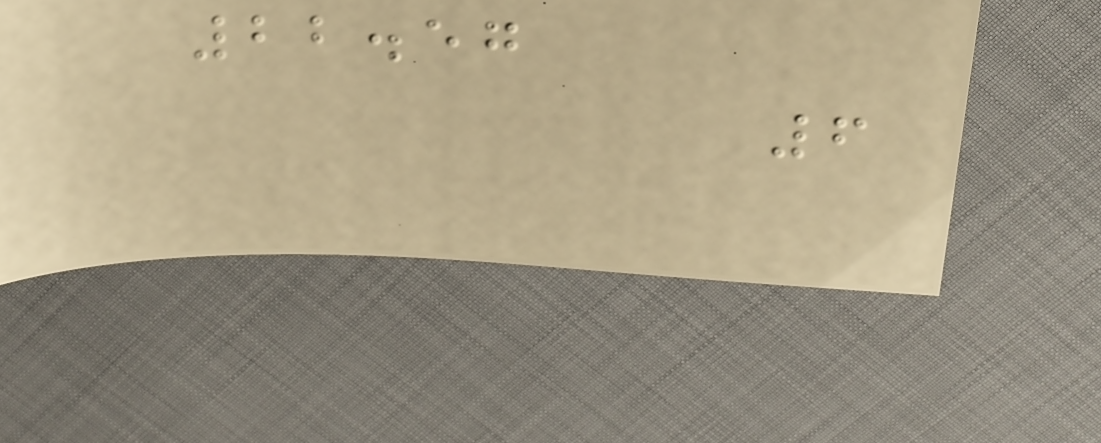22.57
6
